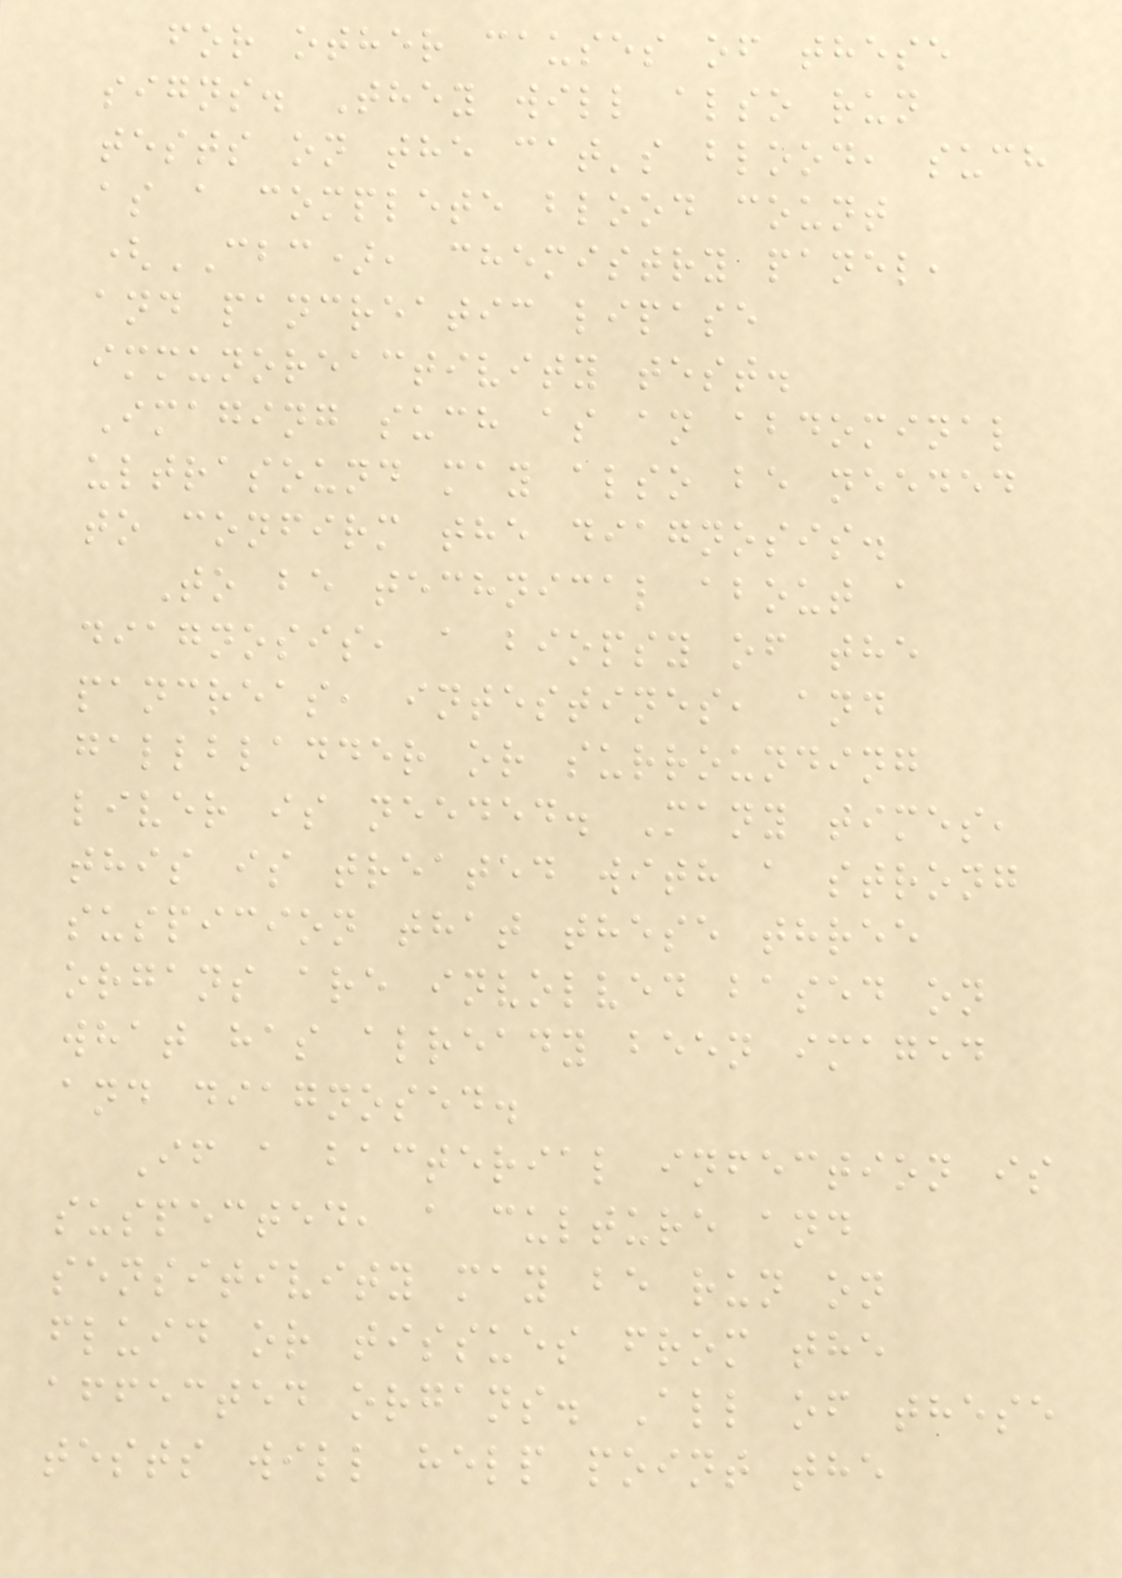for other causes of these
signs. They will also run
tests on the cat's blood, such
as a complete blood count
(CBC), chemistry panel,
and pancreatic lipase
immunoreactivity test.
Imaging such as an abdominal
ultrasound may also be needed
to confirm the diagnosis.
To be technical about a
diagnosis, a biopsy of the
pancreas, intestines, and
gallbladder or surrounding
liver is needed. Many times,
this is treated with a strong
suspicion that these three
organs are involved based on
what has already been imaged
and diagnosed.
If a bacterial infection is
suspected, a culture and
sensitivity may be run on
fluid or tissues from the
affected organs. All of these
tests will help point the
